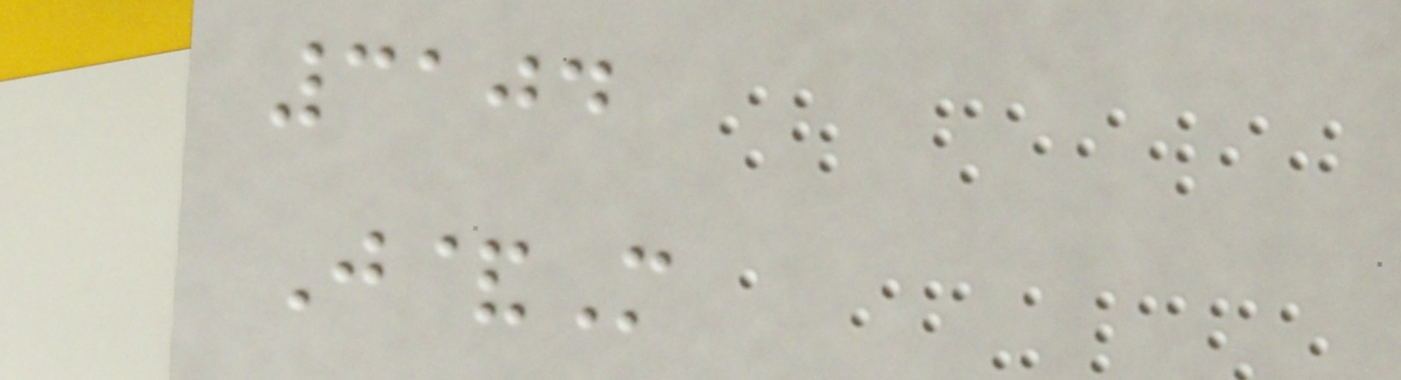3104
J&M
